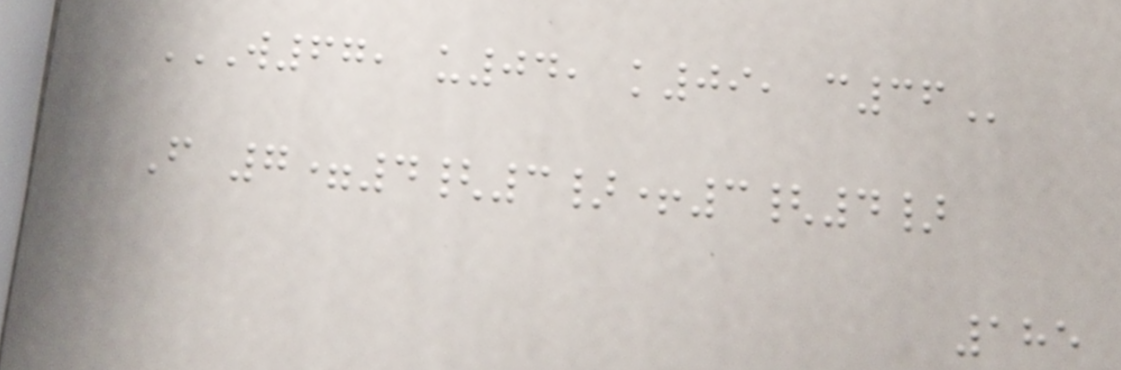W67, U04, K09, C36
F 7=4{3}+3{4}
185
